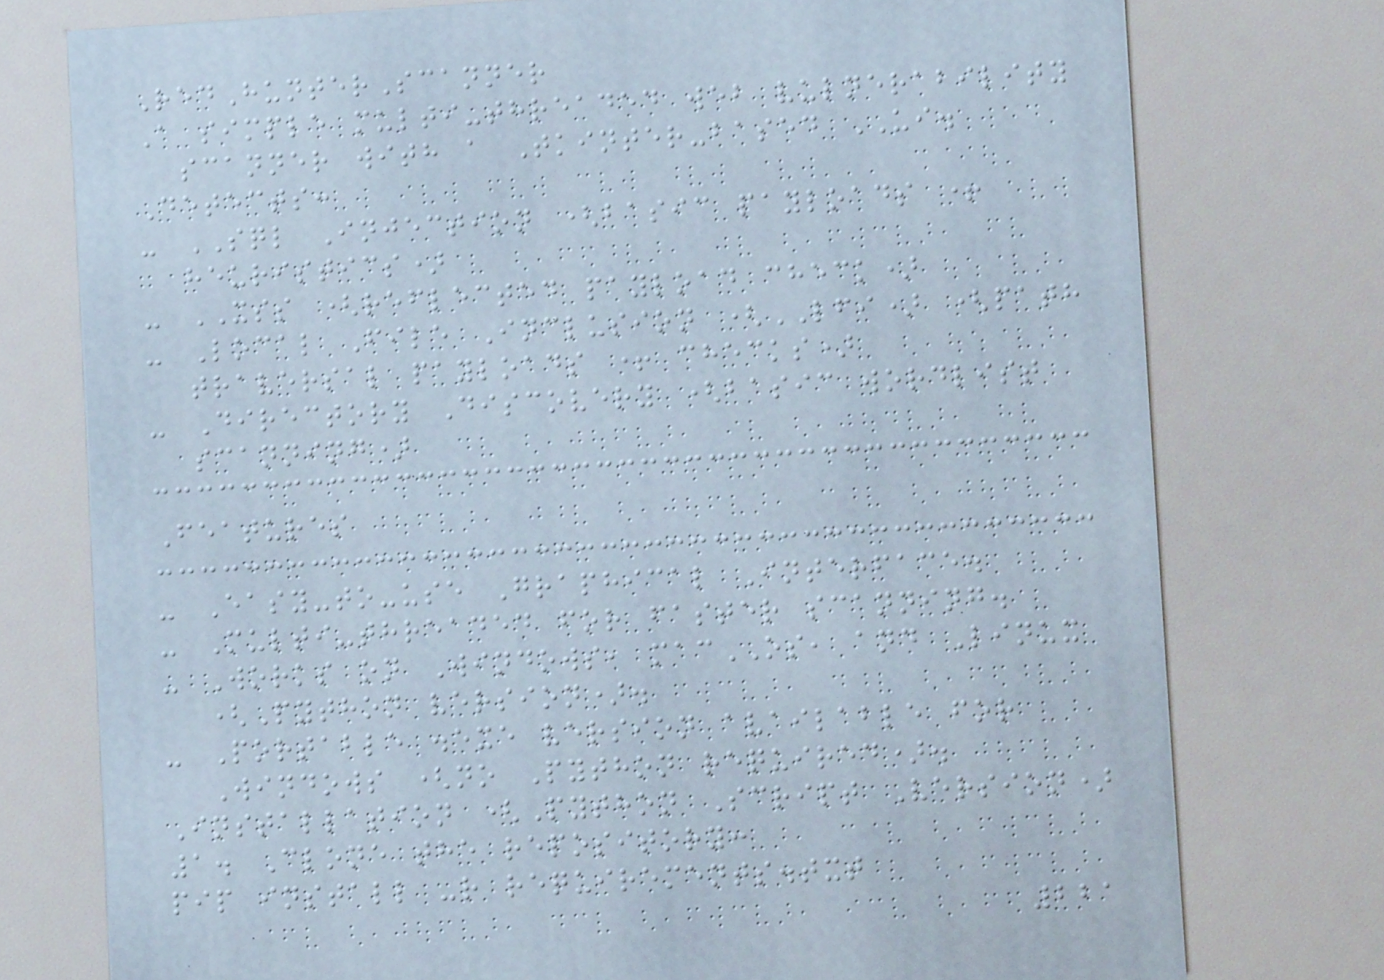RedHunterScanner
A simple multi-threaded web vulnerability
scanner with a Tkinter-based UI.
Detects:
- SQL Injection (basic payloads +
heuristics)
- XSS (reflected payload check)
- Local File Inclusion (LFI) (path
traversal payloads + checks)
- Directory Discovery (basic wordlist
scanning)
Features
- Easy-to-use Graphical Interface.
- Multi-threaded for faster scanning.
- Works on Windows, macOS, and Linux
(Python version).
- Portable .exe version available for
Windows (no Python required).
Installation (Python Script Version)
1. Clone the repository:
pip install -r requirements.txt
221
